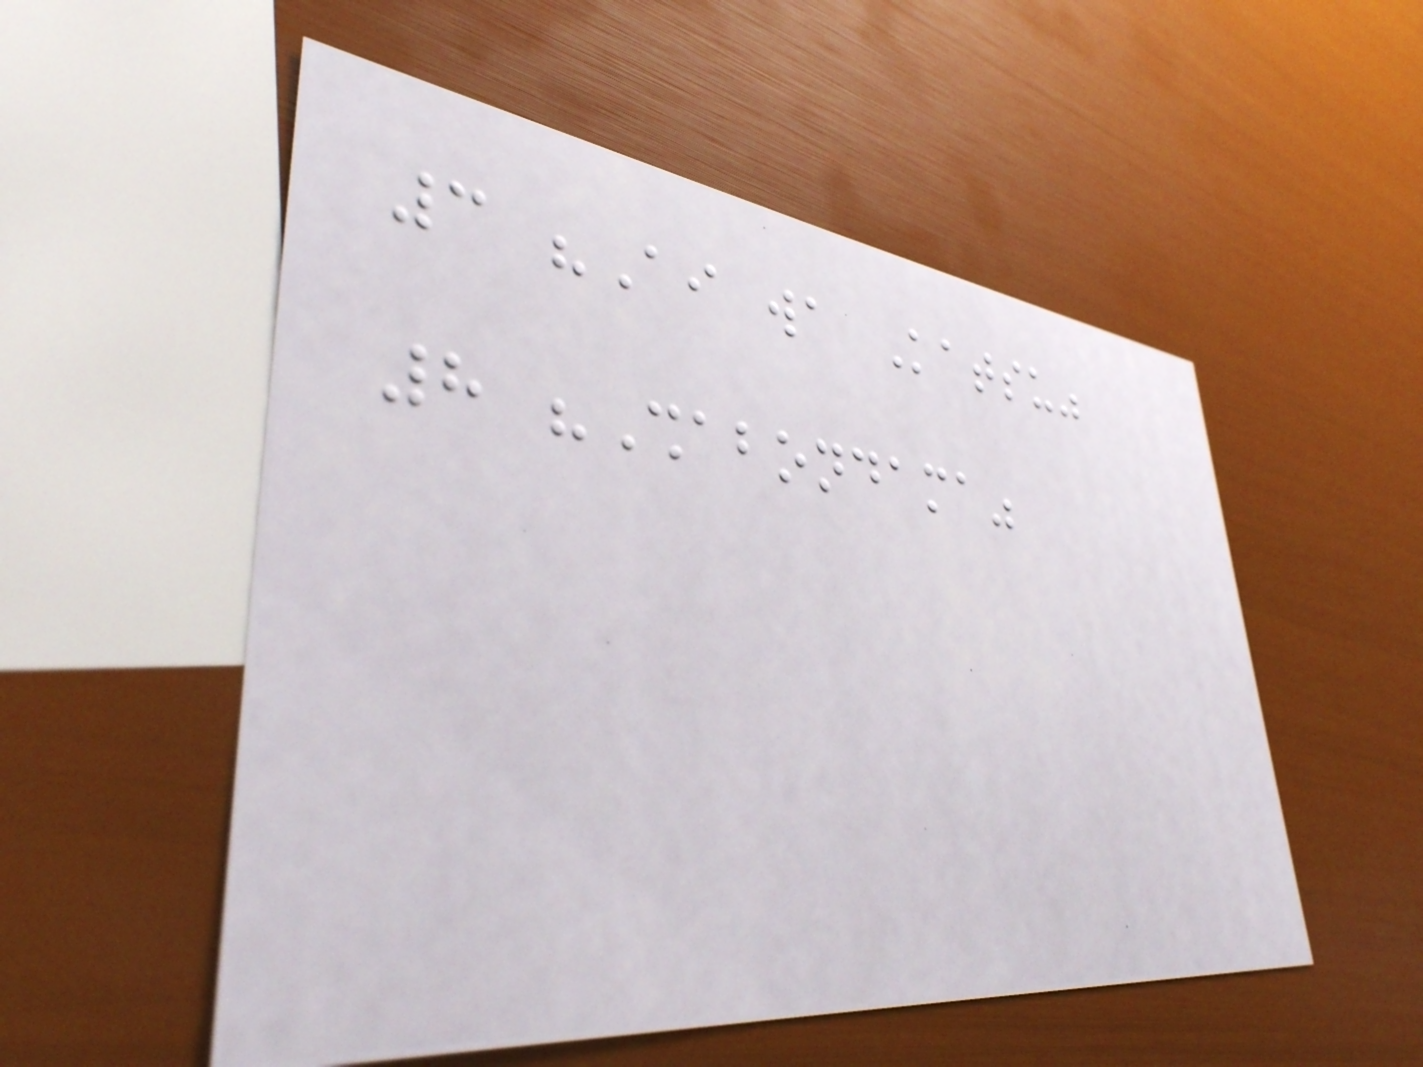3 "Ai wa Katsu"
8 "Shabondama"
